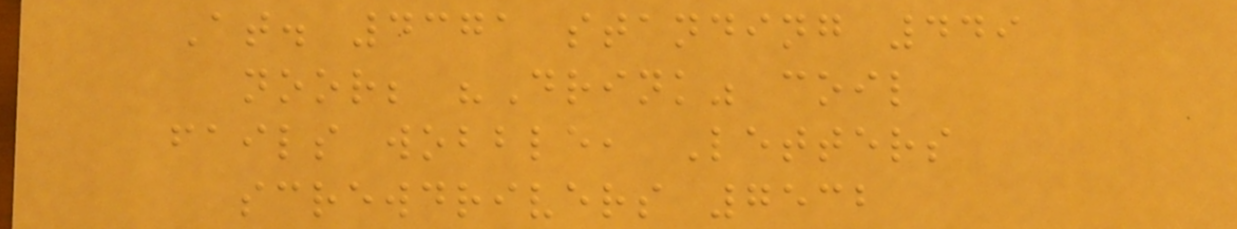At. 4371 standing 449
noor; "Drink" coil
fails wobble, Letters
screwdrivers 7532
